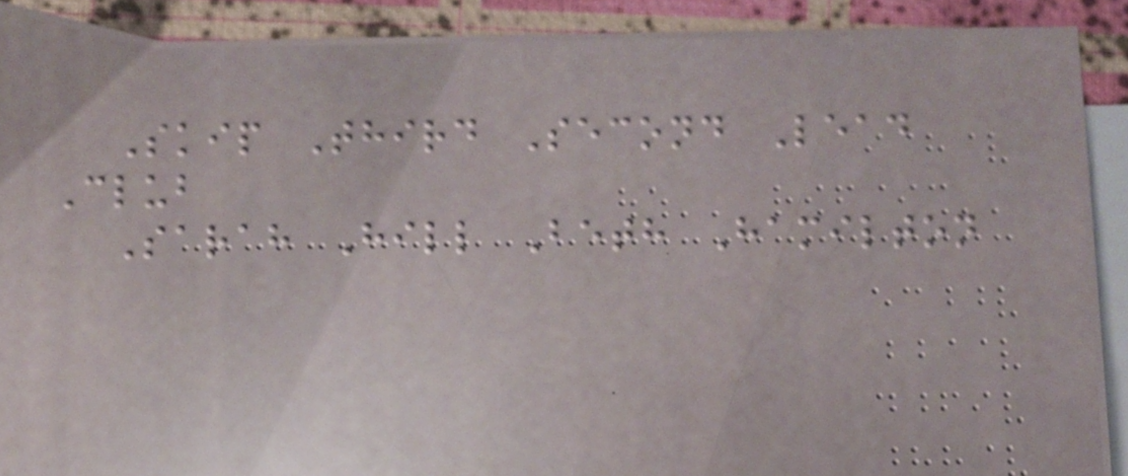Skip Third Second Lead
Club
Sarah Hill Beth Hamilton
